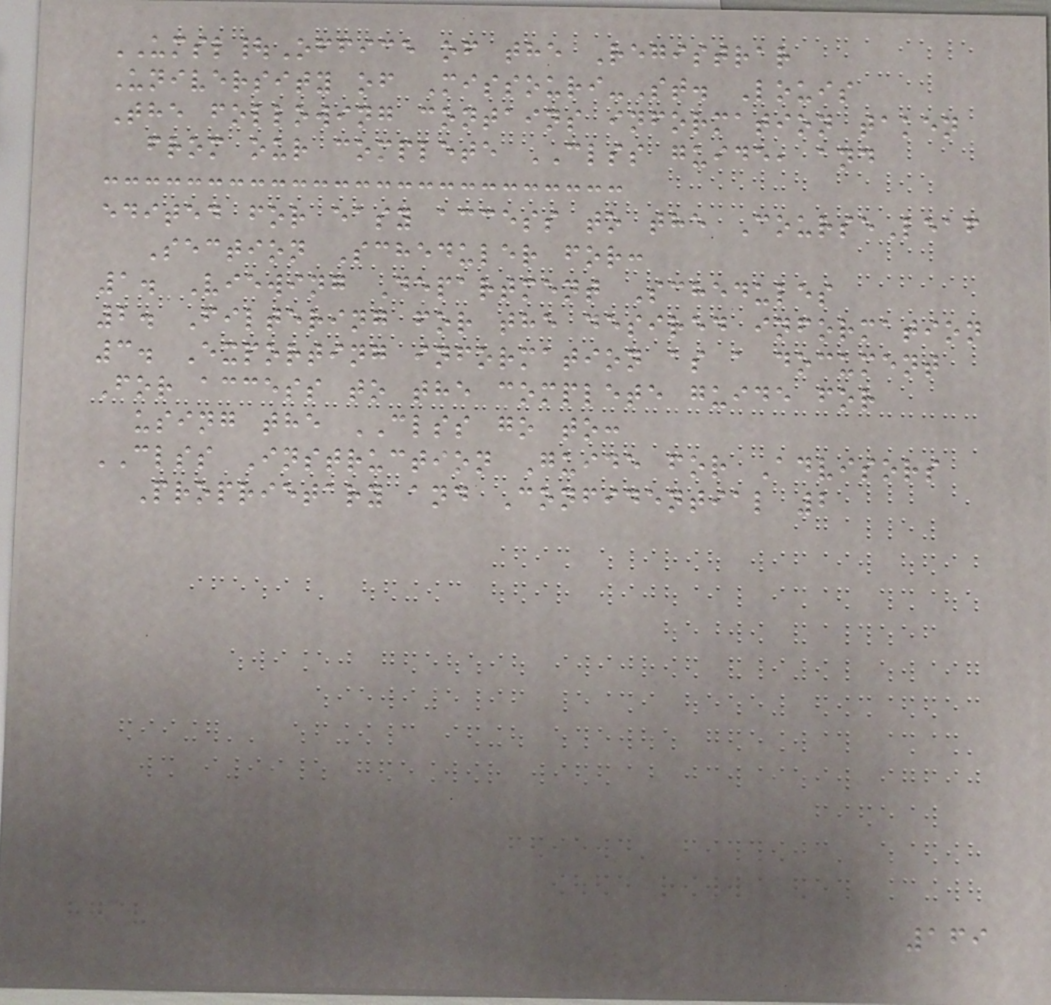UMSL|Office of the Registrar
University of Missouri-St. Louis
The following contains information taken
from our complete CLSS guide, and
edited for easy access to the CourseLeaf
Section Scheduler for:
1. Viewing Department Schedules
2. Filtering for the desired information
3. Exporting information as a document
For access to the complete guide for
using the CLSS go to:
CLSS Instruction Guide for Advisors
Proprietary and Confidential 2
169
